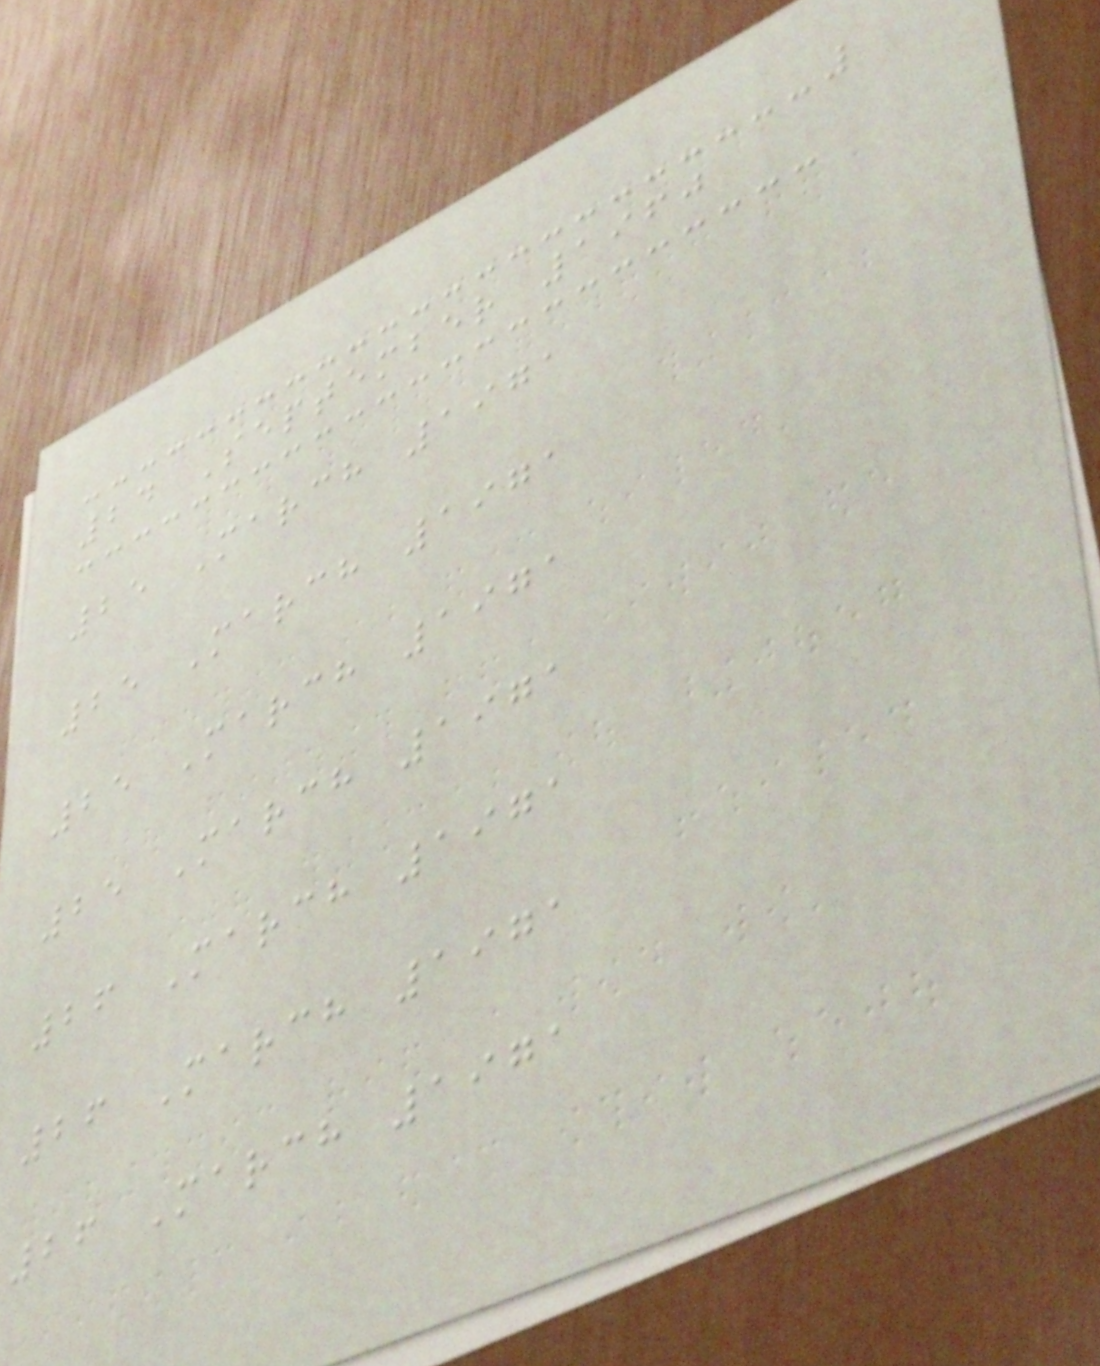24 September 1960
25 March 1971
25 March 1971
25 March 1971
25 March 1971
26 March 1971
26 March 1971
26 March 1971
